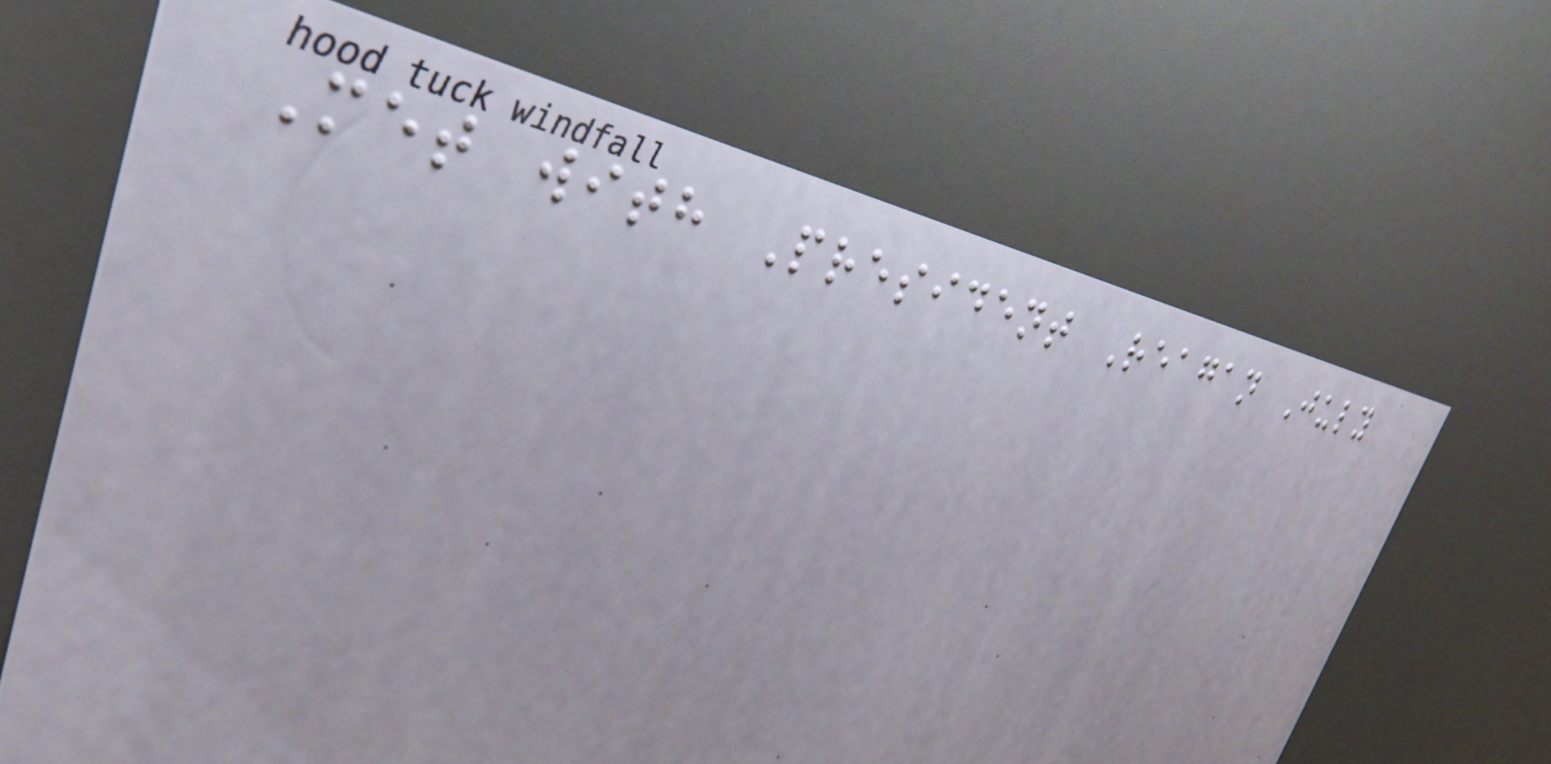Met with President Reagan July
